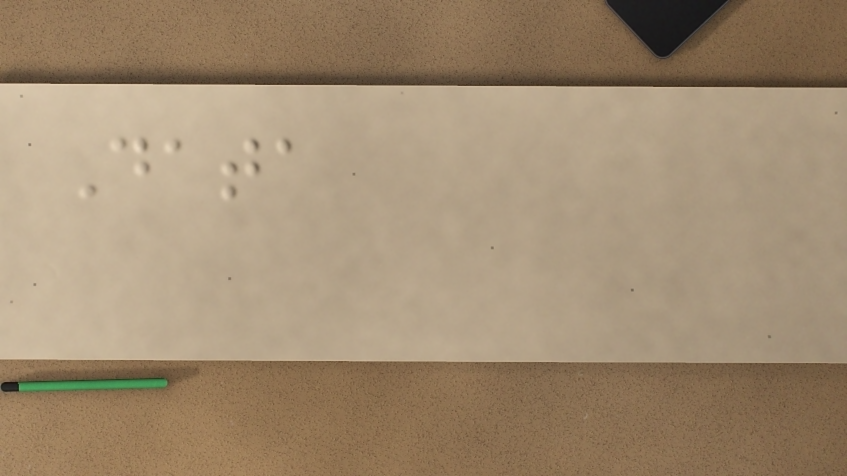Data
